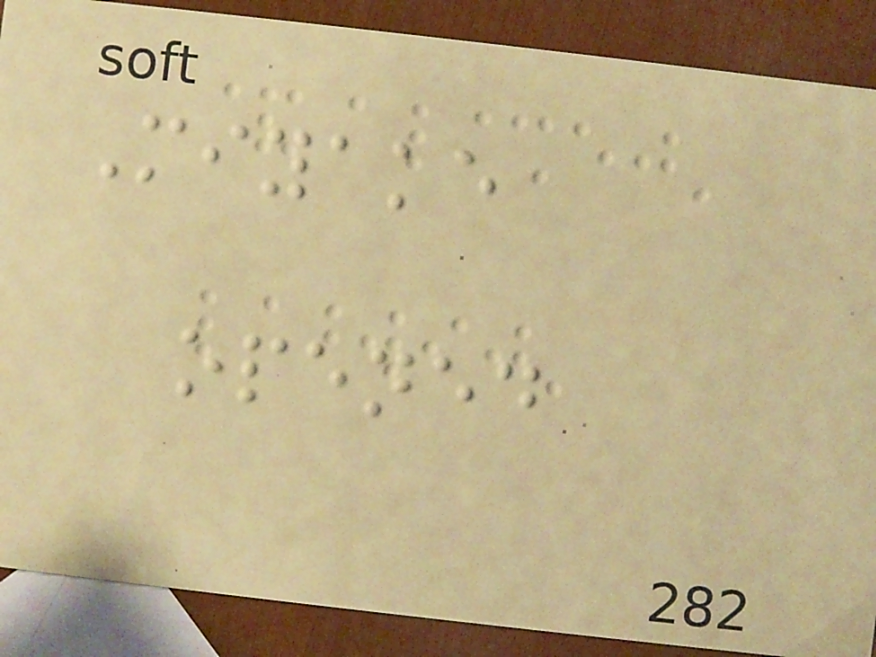Miyake
opened
